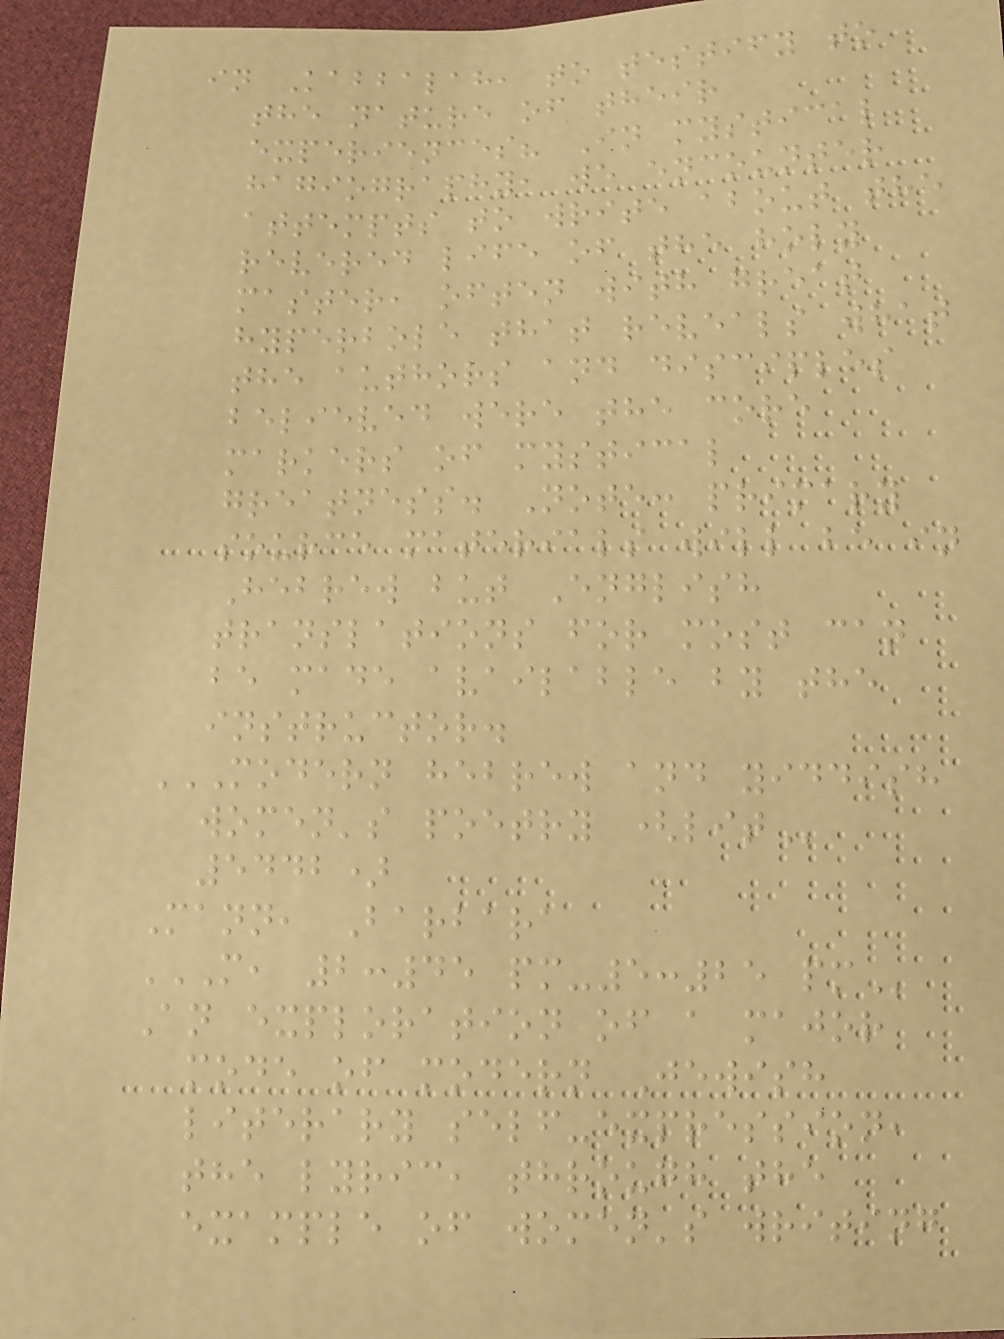in Kabbalah, to testify to
the nature of their
experiences? In mystical
hagiography, we encounter
attempts to write about the
revered life of the holy
master, often with great
hyperbole that reveals what
the authors and disciples
believed were the core
markers of mystical
greatness. Note: primary
source materials will be in
Hebrew but English
translations for most can
be made available by the
instructor.
MODERN HEBREW AND YIDDISH
WOMEN'S POETRY (LIT
5442)
Mann, Barbara
M, 2:45 PM-5:25 PM
An exploration of a major
mode of modern Jewish
literary self-expression,
the lyric, through the
example of women's writing
